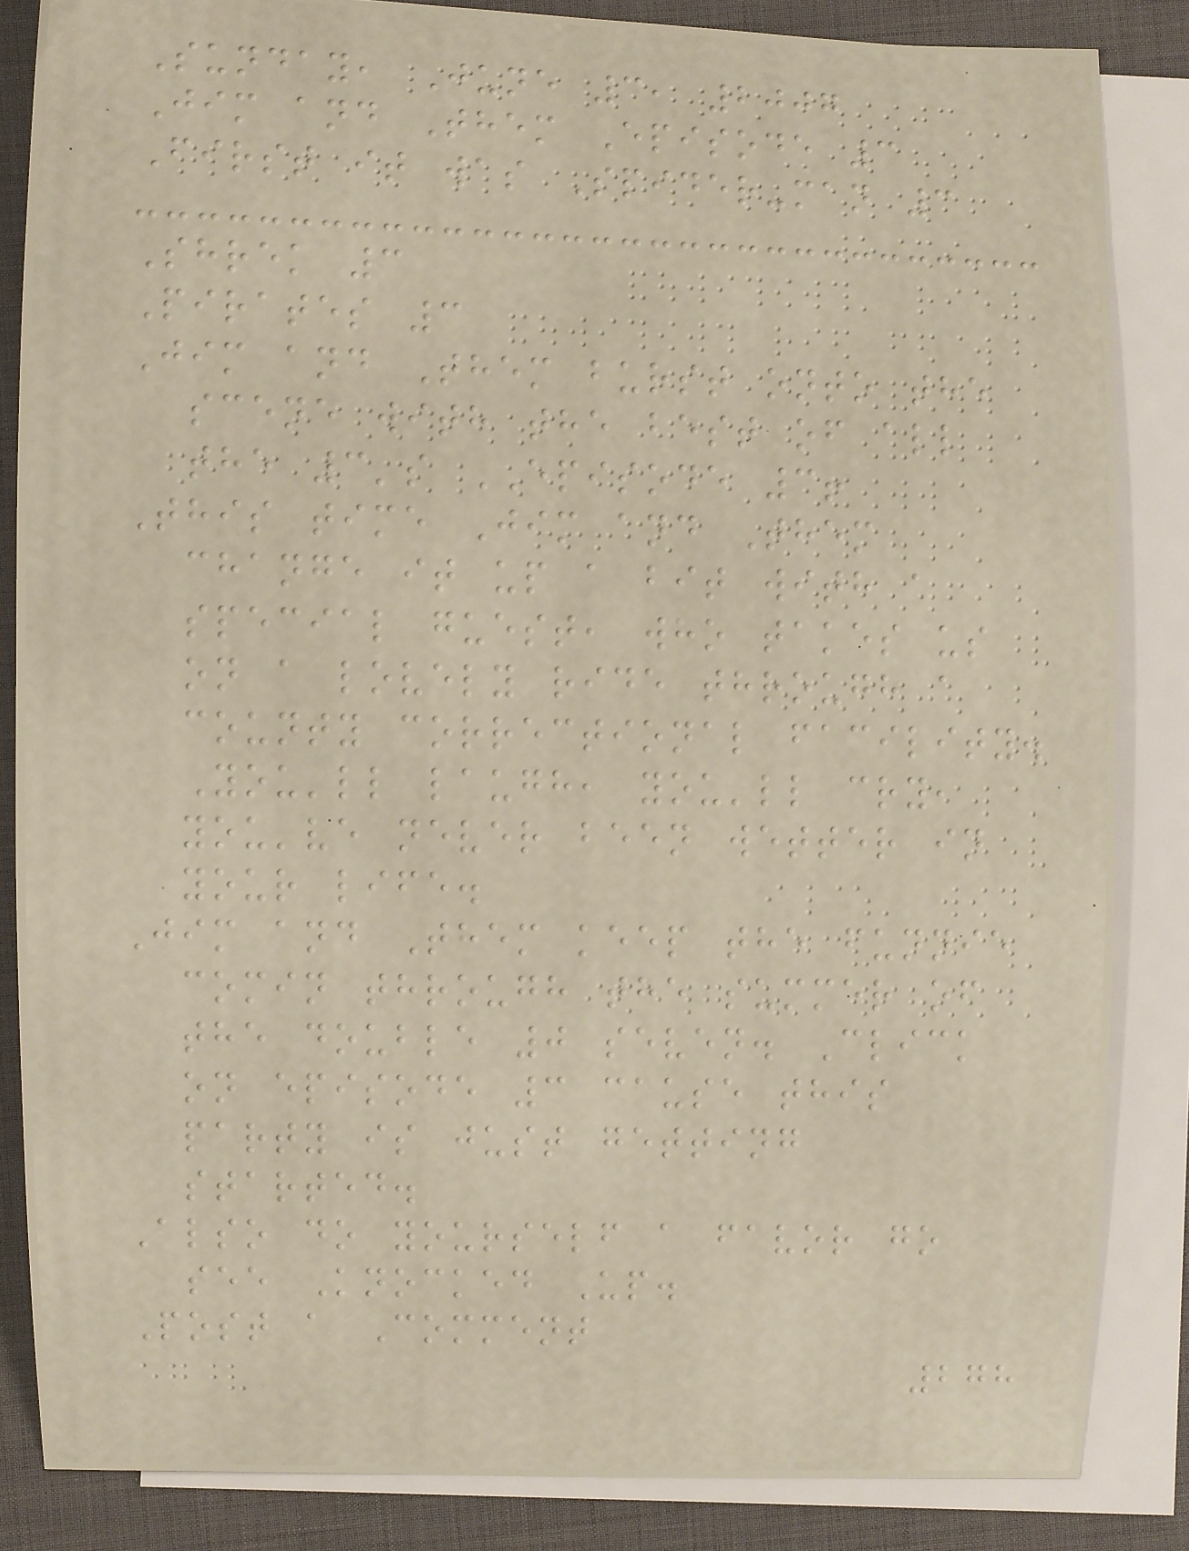Sunday, June 3, 2007
Jim and Them Episode 3
First it was Spider-man 3
Shrek 3
Pirates 3
Jim and Them burst onto the
scene with the best of all
the 3's EPISODE 3!
This time Jim and Them
change it up a bit with a
special guest, who takes us
on a lovely ride through a
county correctional facility.
You'll laugh, you'll cry,
you've never been wetter in
your life.
Jim and Them keep the funnie
comin through the summer of
the double 0 seven. Click
on episode 3 cause this
party is just getting
started.
Also do yourself a favor go
see Knocked Up.
Post a Comment
278
